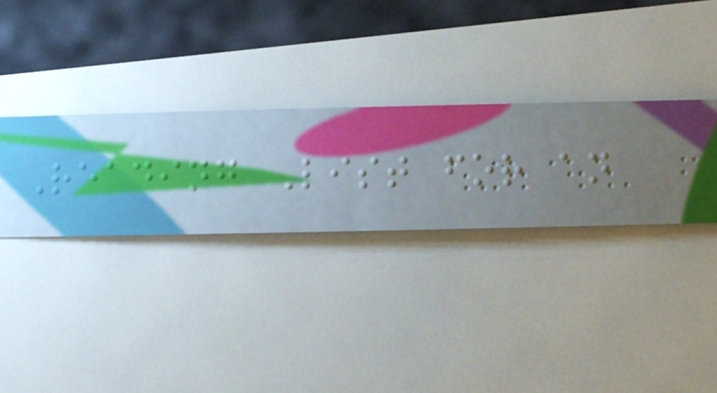Reading List for an
